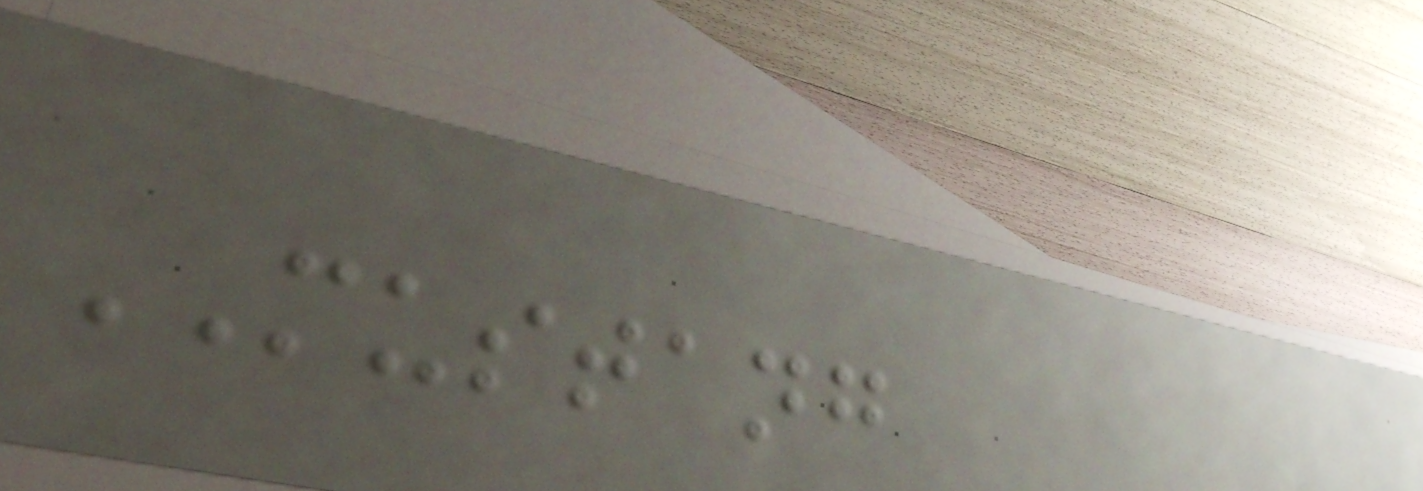MUSTANG
